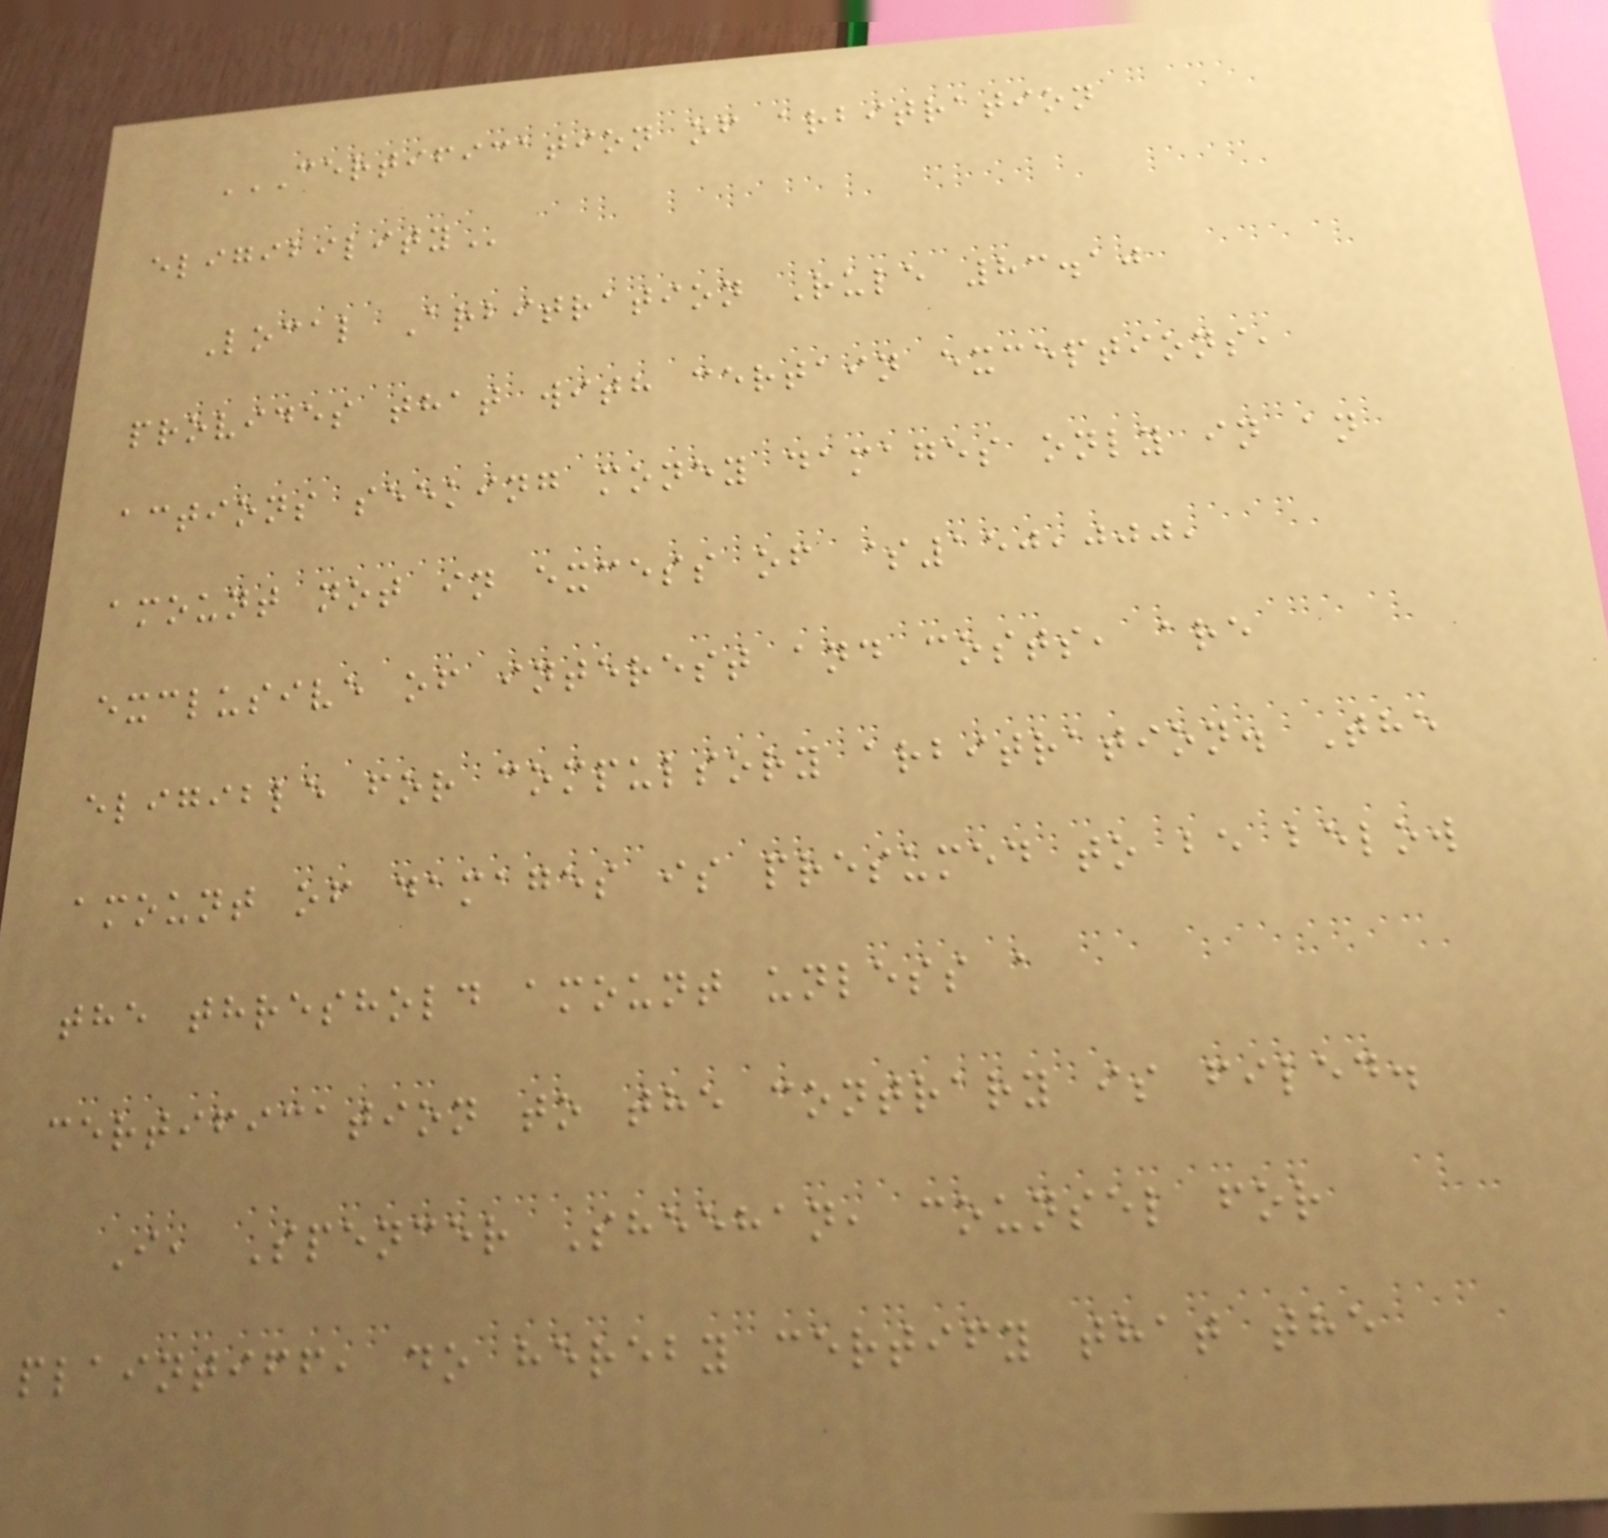CERTIFICATION OF ARBITRATION
ELIGIBILITY
Local Arbitration Rule 83.10
provides that with certain exceptions,
actions seeking money damages only in an
amount not in excess of $150,000,
exclusive of interest and costs, are
eligible for compulsory arbitration. The
amount of damages is presumed to be below
the threshold amount unless a
certification to the contrary is filed.
I, Spencer Sheehan, counsel for
plaintiff, do hereby certify that the
